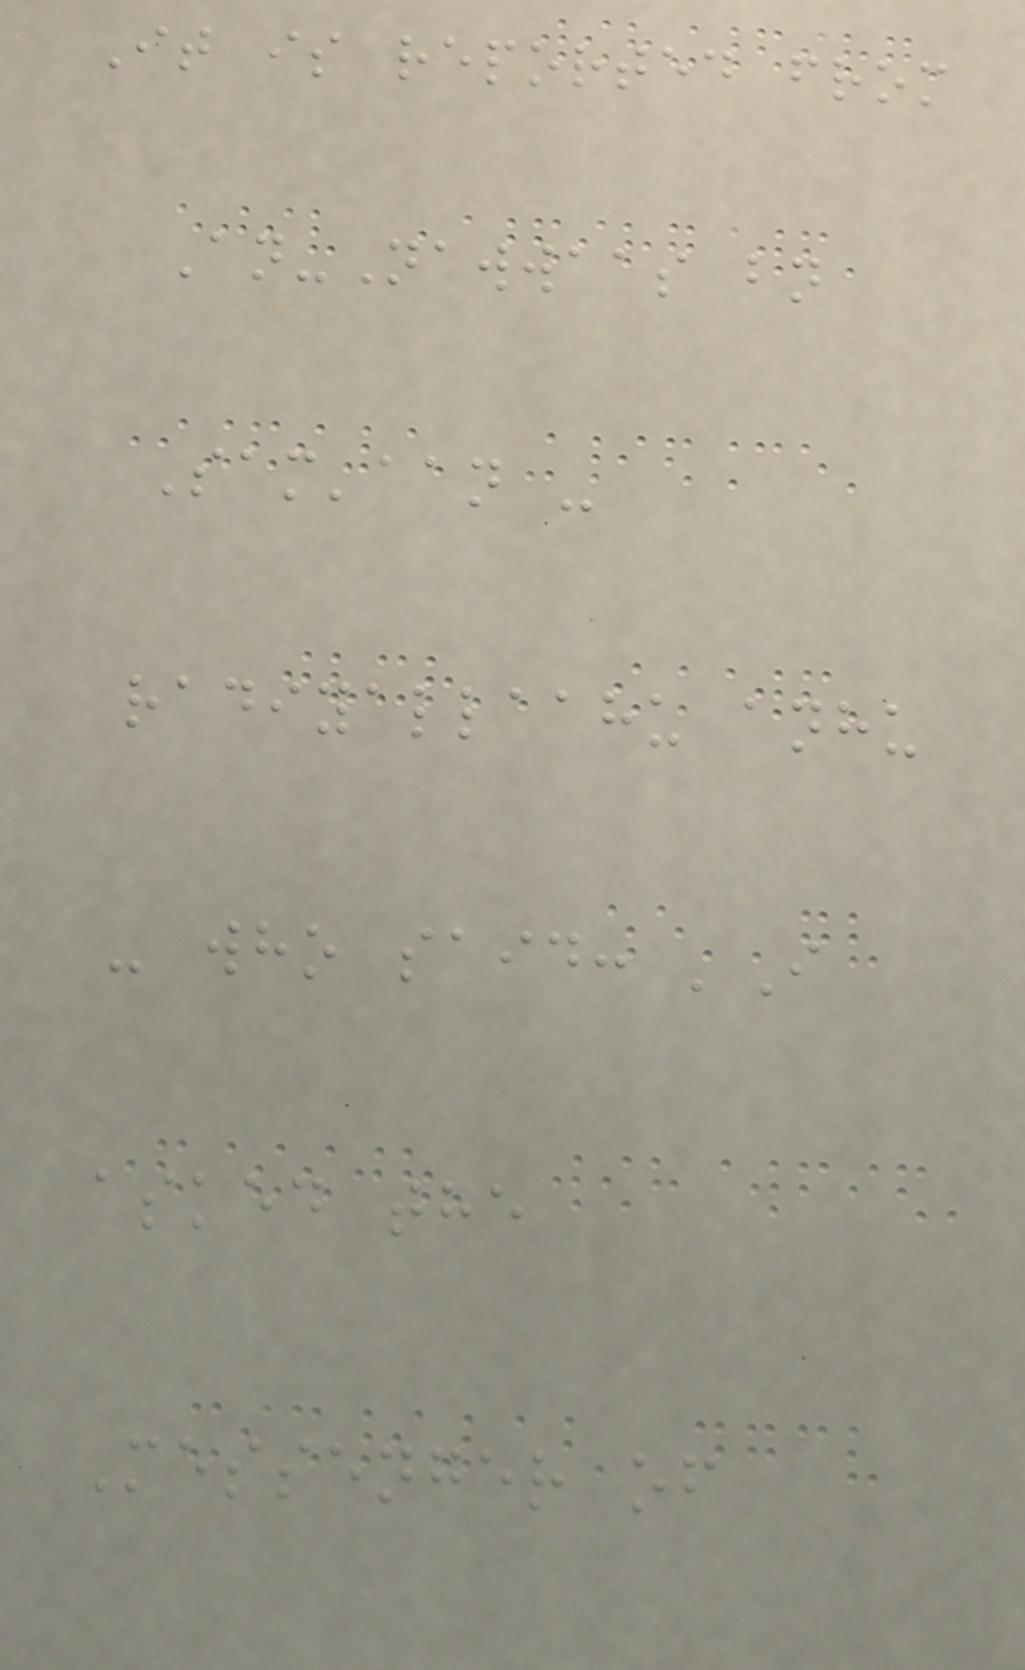It is reported from
An-Nawwaas bn
Sam'aan -
radiyallaahu anhu
- who said: 'I
asked the
Messenger of
